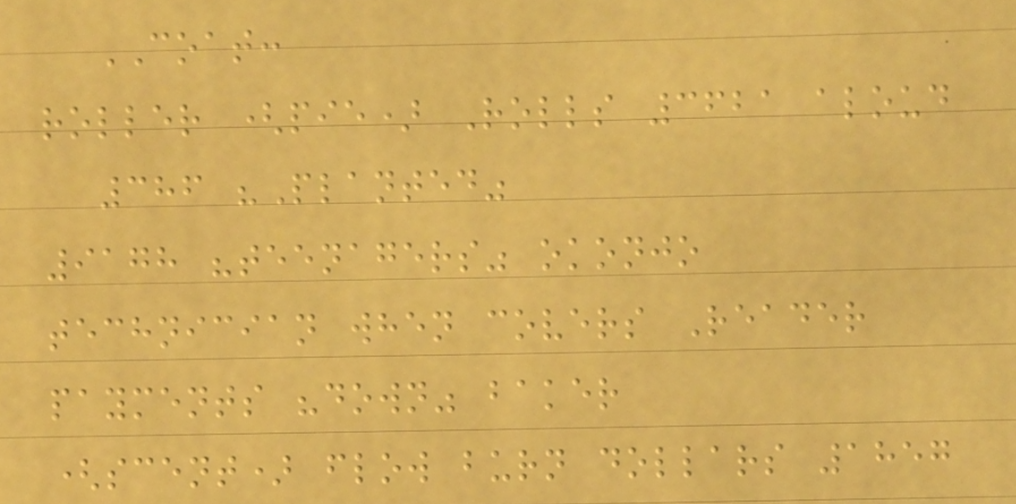COAT:
roller (pie) Rolls 3621 aloud
386 "Planted"
9178 "teenagers" okonjo
technician when covers Reader
payments "down" baker
(scent) flow burn dollars 1857
